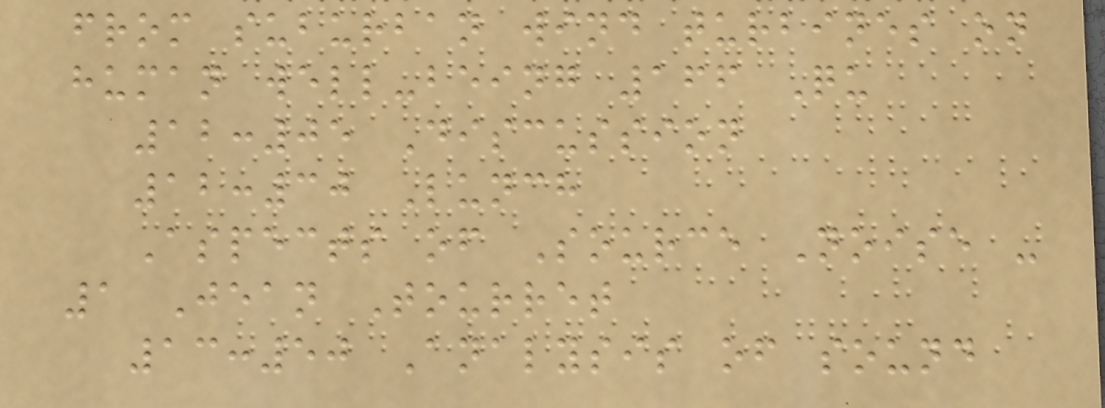from suburban wind turbines on
human well-being 166 Qu
12:05 Discussion
12:30 Lunch
Aspects of Source Noise -
1 Jean Tourret
13:50 Analysis of sound
